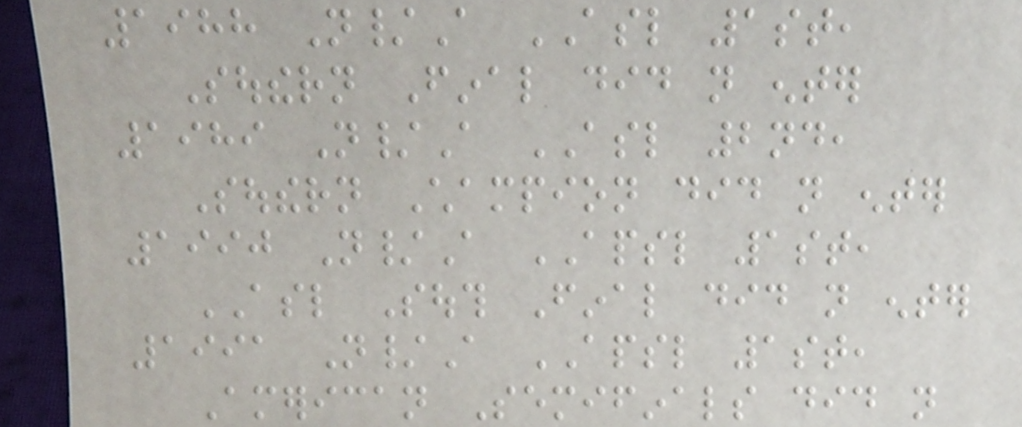1988 N/A ASL 1st,
Southern Final did not enter
1989 N/A ASL 2nd,
Southern Champion did not enter
1990 N/A APSL 1st,
ASL South Final did not enter
1991 N/A APSL 1st,
American Semifinals did not
